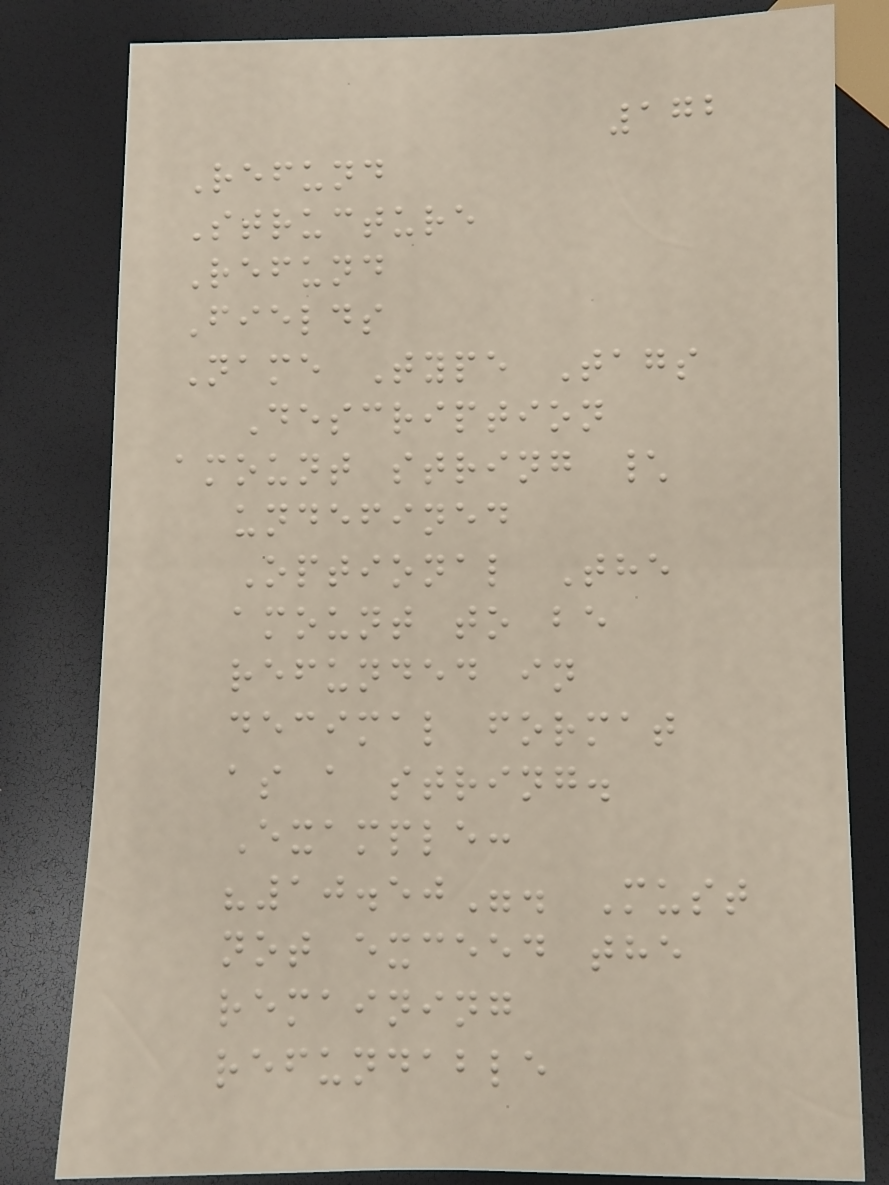172
Refund
Structure
Refund
Fields
Name Type Tags
Description
amount string \
undefined
Optional The
amount to be
refunded in
decimal format
as a string.
Example:
"10.50". Must
not exceed the
remaining
refundable
